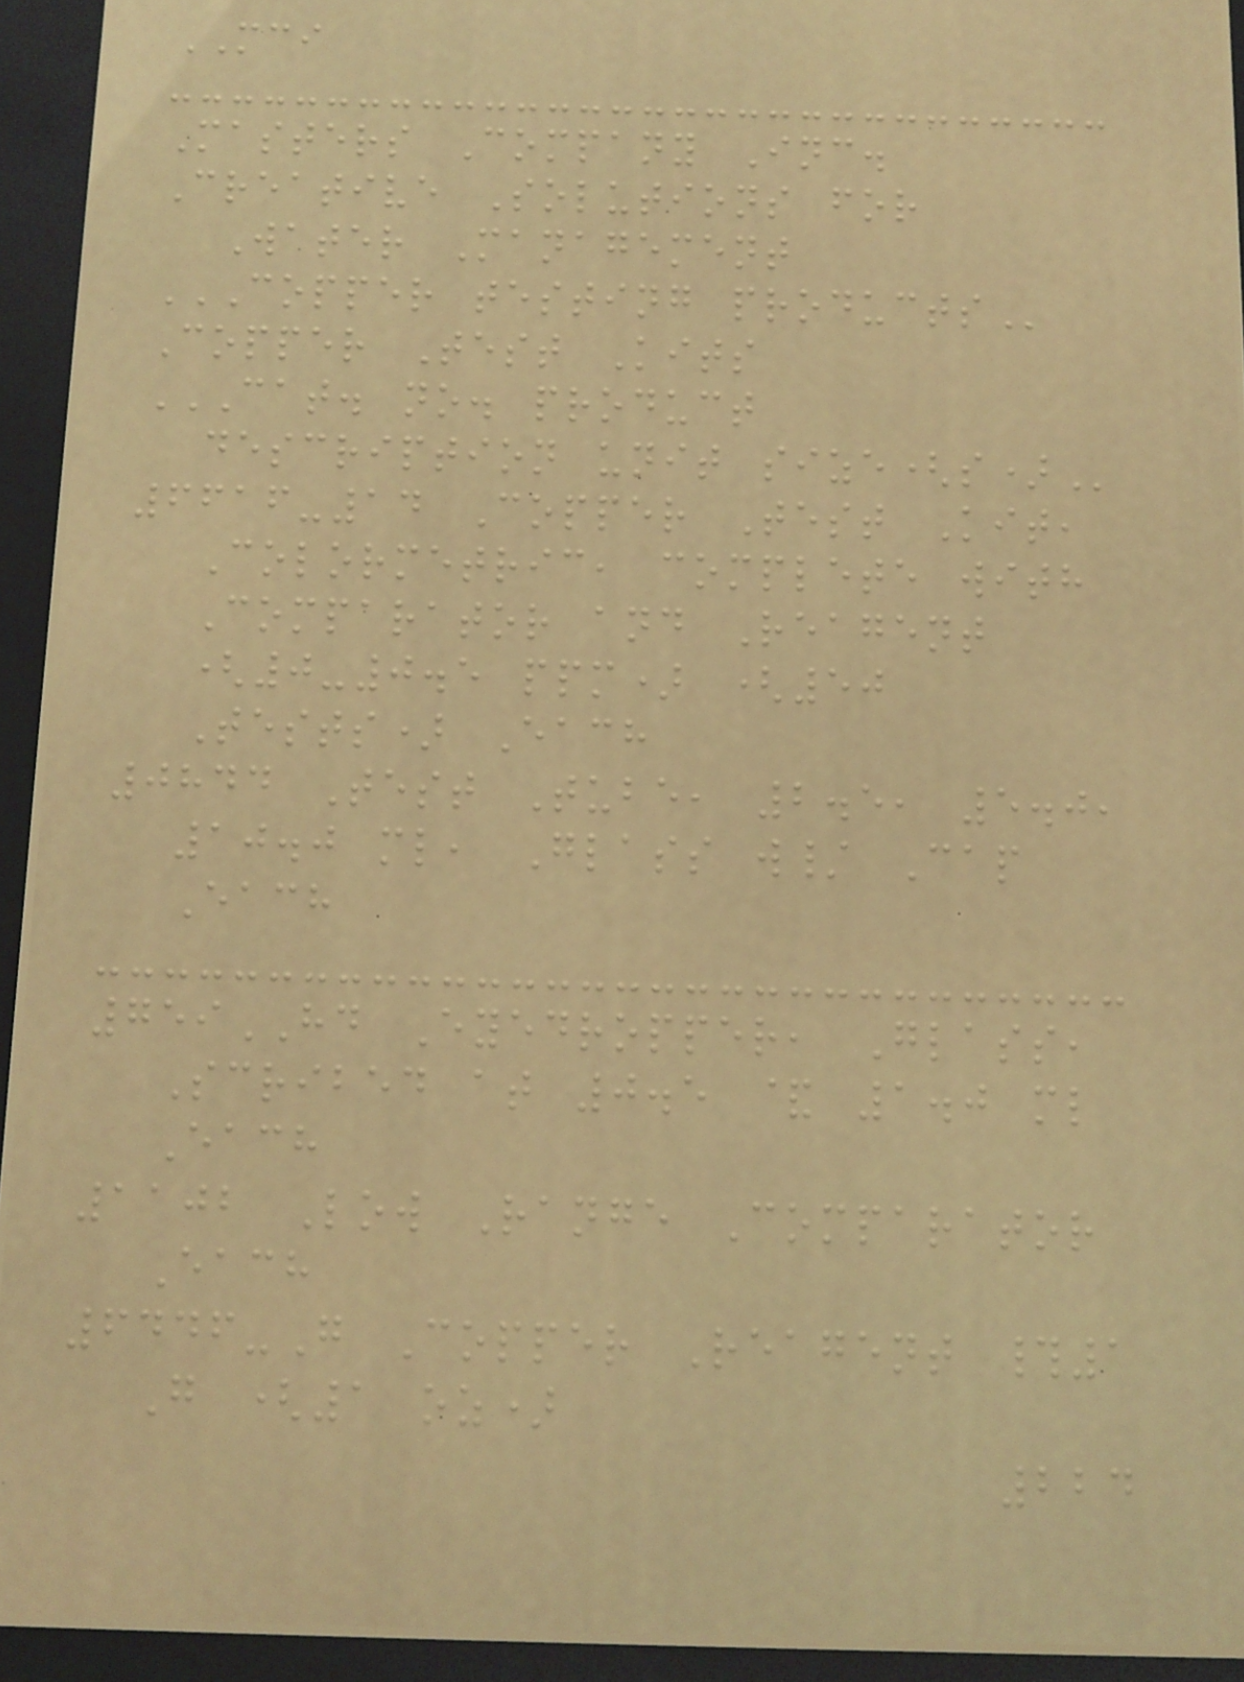MCI
Masters Company Inc.
Creative Solutions for
Water Management
COPPER TESTING PRODUCTS
Copper Test Kits
CAT. NO. PRODUCT
DESCRIPTION UNIT SIZE(S)
6616-14 Copper Test Kit,
Colormetric, complete with
Comparator and Reagent
(0-0.5 ppm) (50
Tests) Each
0844 Test Tube, 2.5, 5.0,
10.0 ml, Glass w/ Cap
Each
759HD Eyedropper, Glass,
Scribed at 0.5 & 1.0 ml
Each
1102 Low Range Comparator
Each
6446-G Copper Reagent #1
G (1 oz)
224
